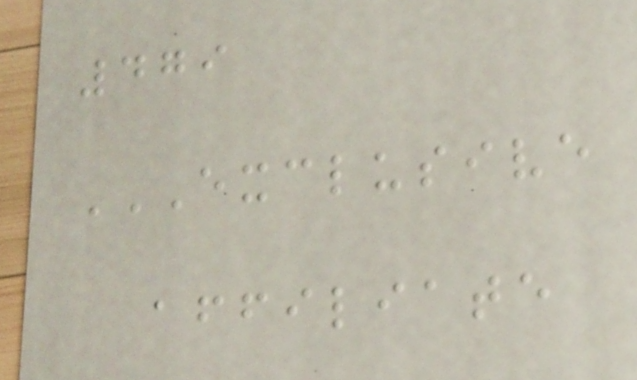479
EXCLUSIVE
AFFILIATE
